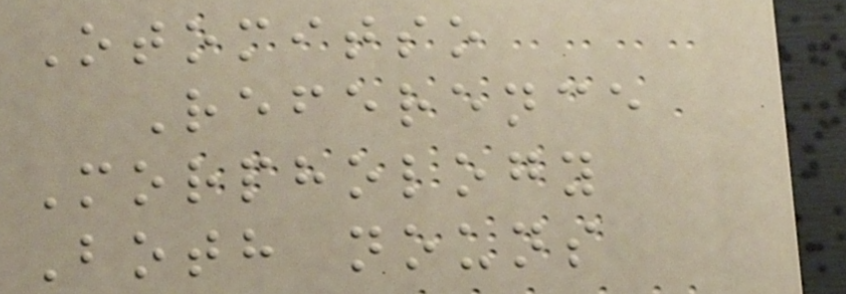Otomitso
Reference
Morphology
Both nouns
